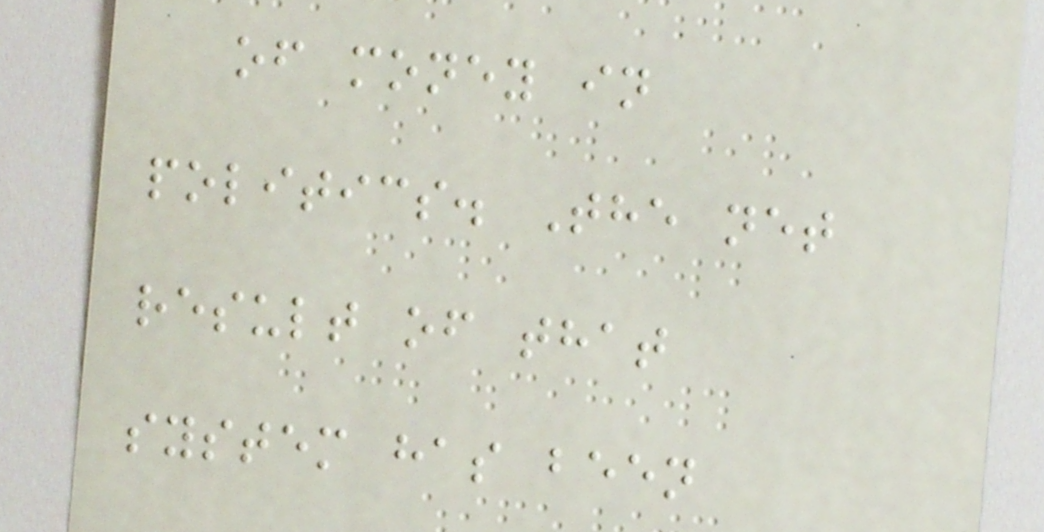of money in
politics. The net
result of that
system has been
